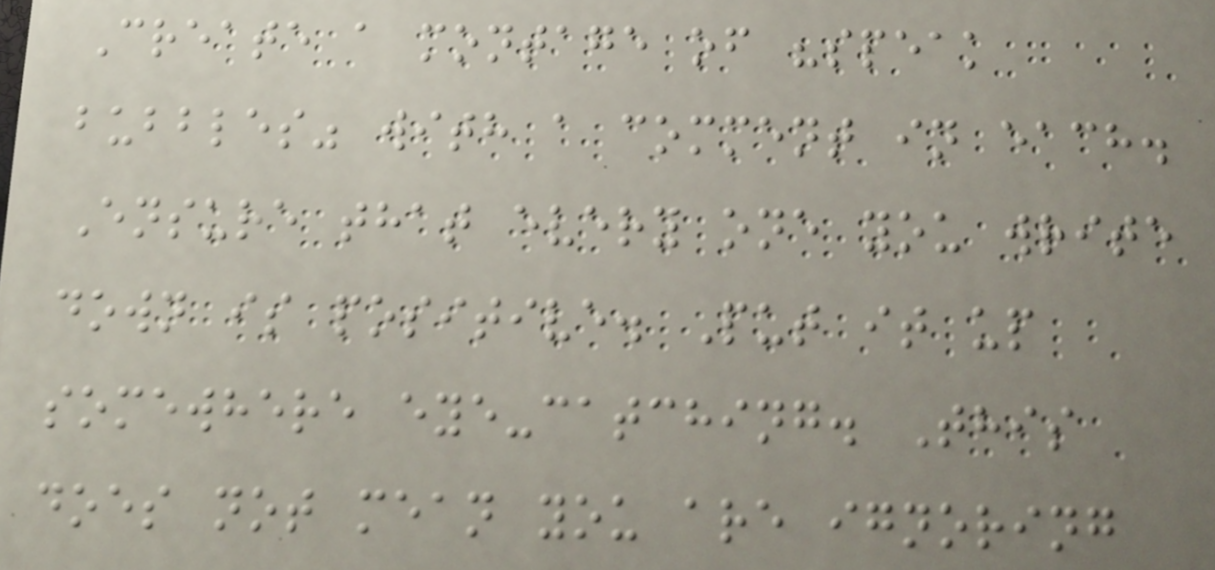Create a montage of "speak
bubbles" with a comment in each.
Ensure that every one you write
down is positive. Put it up
somewhere eye-catching. This
does not mean you are ignoring
